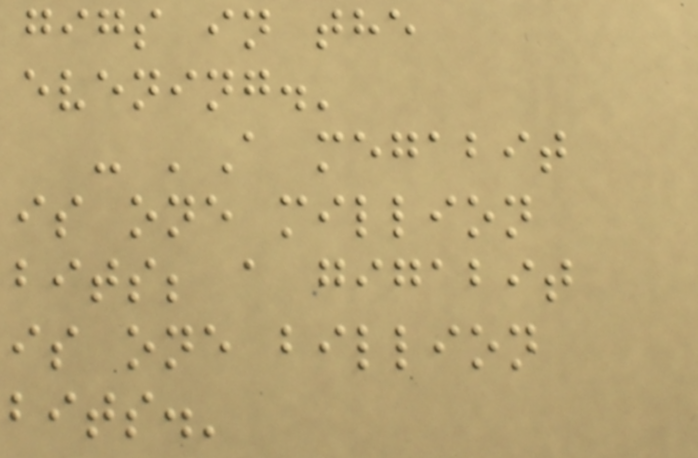gigs in the
evening.'
- 'A megabit
is one million
bits; a gigabit
is one billion
bits.'
